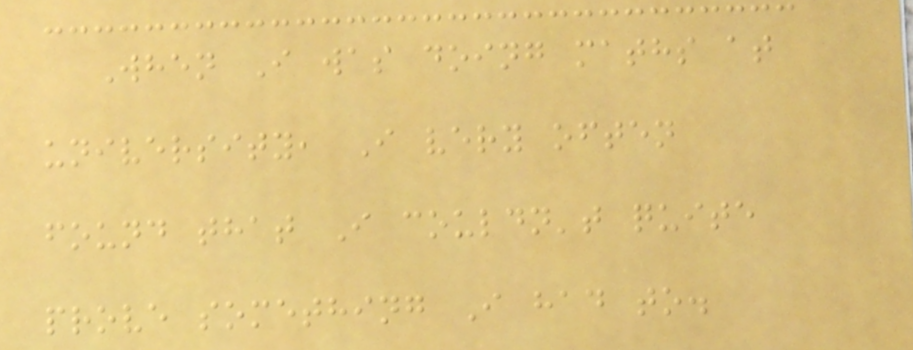When I was doing maths at
university, I very often
found that I couldn't quite
prove something I had to.
